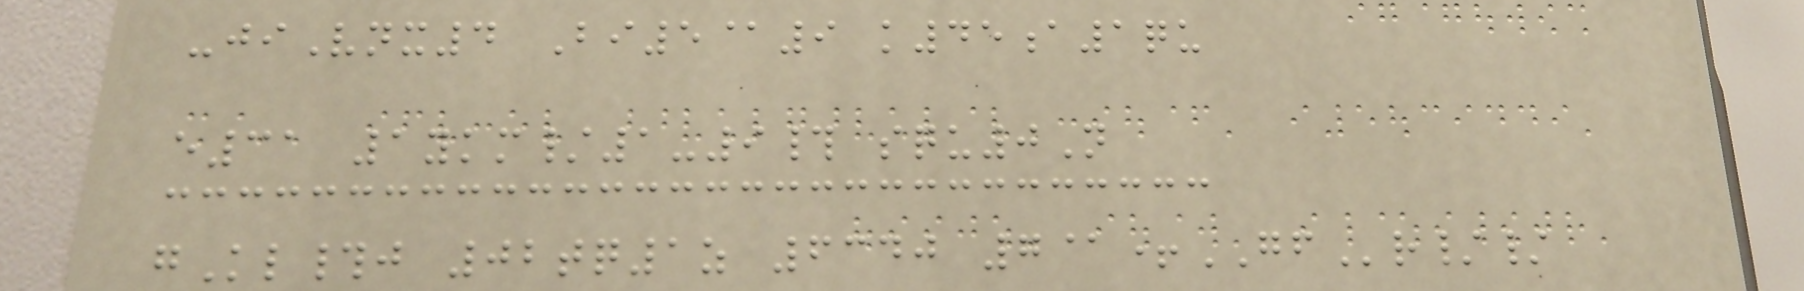-jiVnx4 Bi5@9 k45a1qu
e31 1ykm/1-9# squ0N
gKl#j 02tq1z 6340 7@+GFr//
